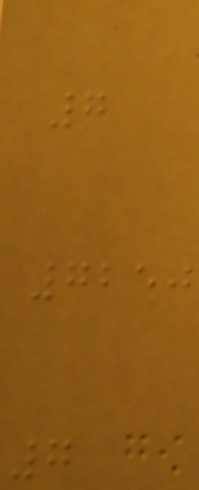7
7250
7
